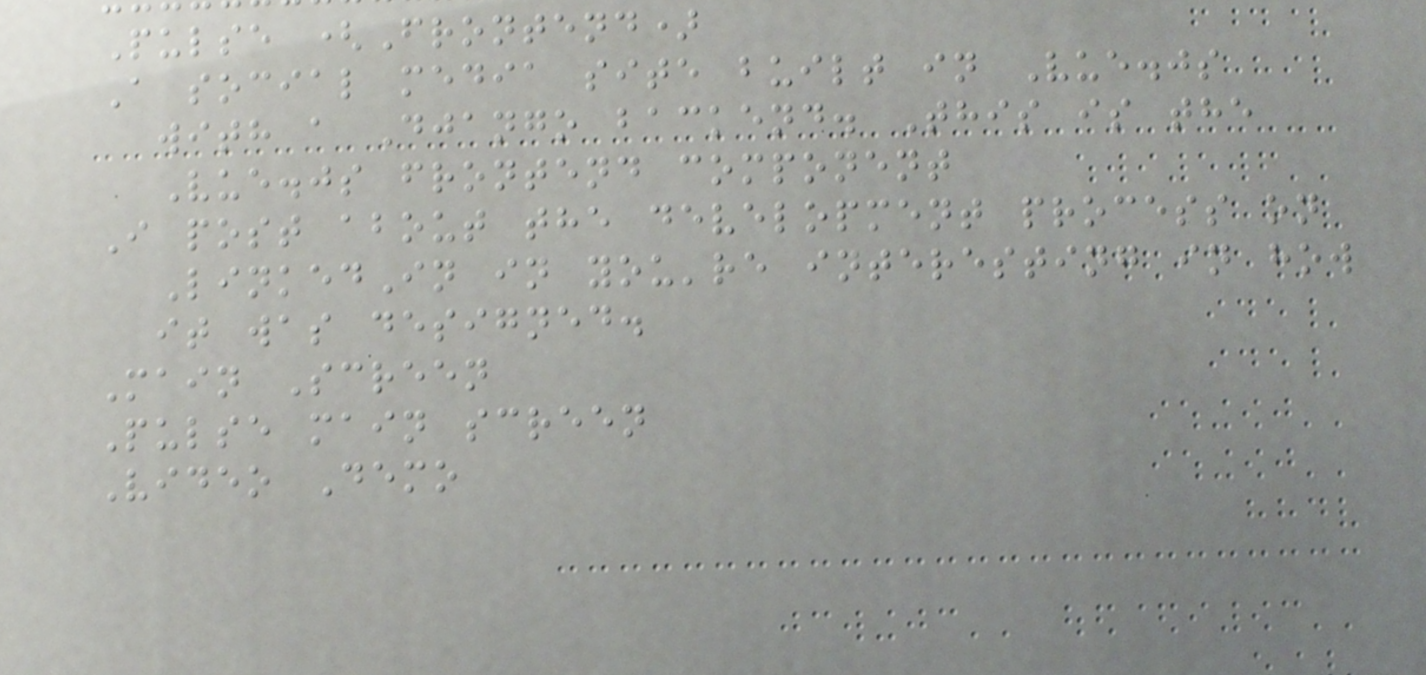Pulse (Frontend)
A social media site built in Vue.js
with a Django backend. This is the
Vue.js frontend component
I post about the development process on
LinkedIn in you're interesting in how
it was designed.
Main Screen
Pulse main screen
Video Demo
